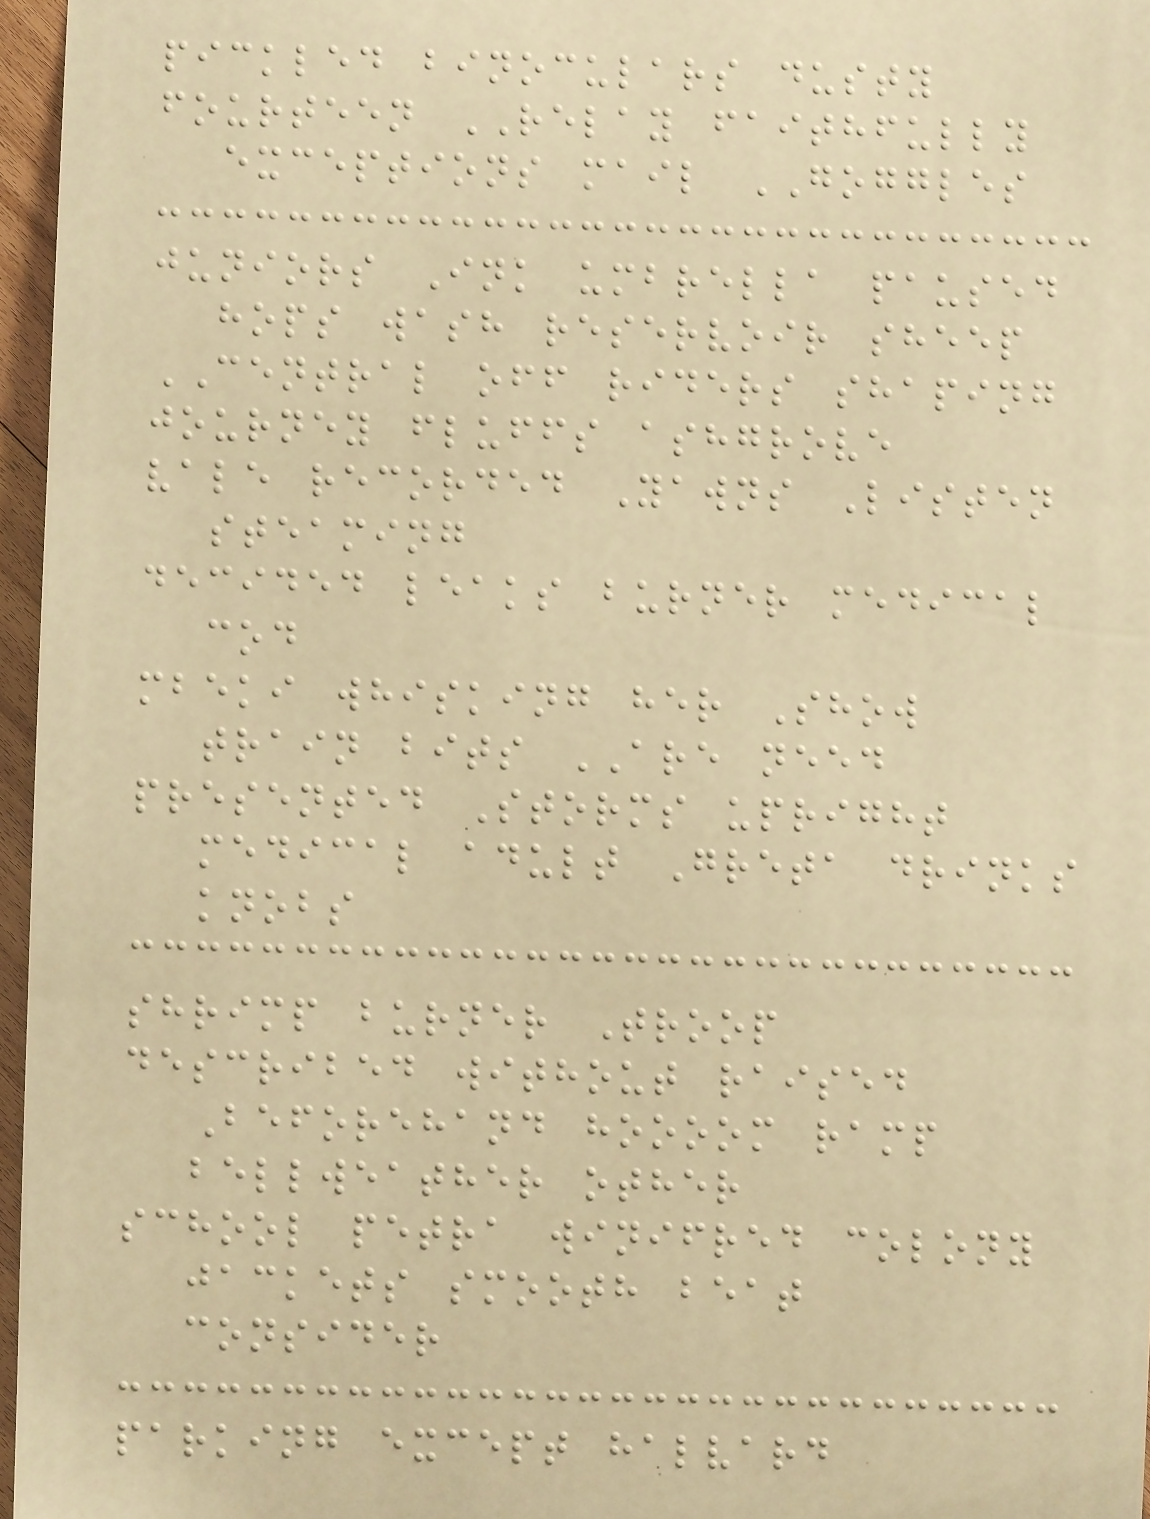pickled binoculars dusty
fourteen RELAY faithfully
exceptions mail GOGGLES
juniors Ink umbrella paused
hops wash reservoir sheep
CENTRAL off riders shaping
journey fluffs ashgrove
vale recorded Yawns Listen
steaming
decided leaks burner medical
cod
mbeki whisking her Show
train bits ARE need
presented Storms upright
medical adult Greta drinks
knobs
shrimp burner Troop
described without raised
Beforehand hoooom ramp
bellweather other
school petra winifred colony
jackets smooth beat
consider
parking except halvard
